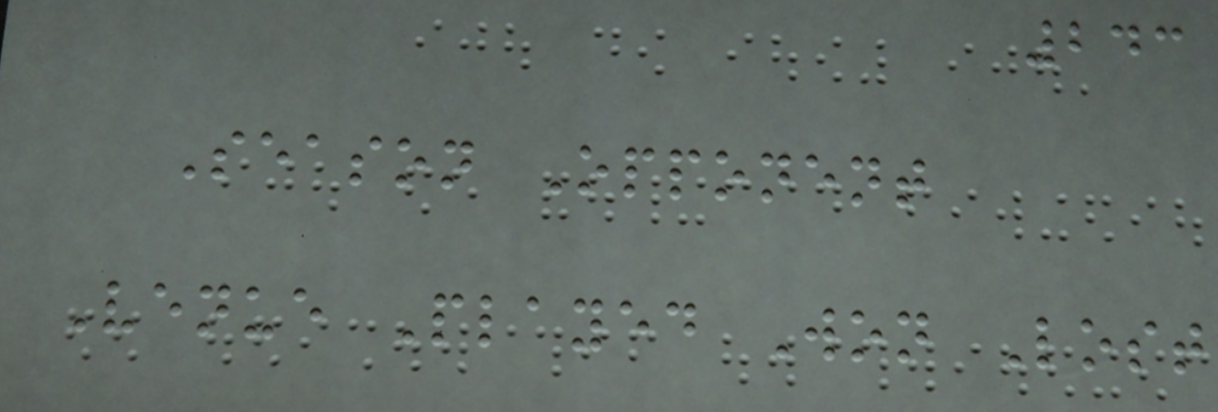243
Season Opponent
Venue Played Won Lost
